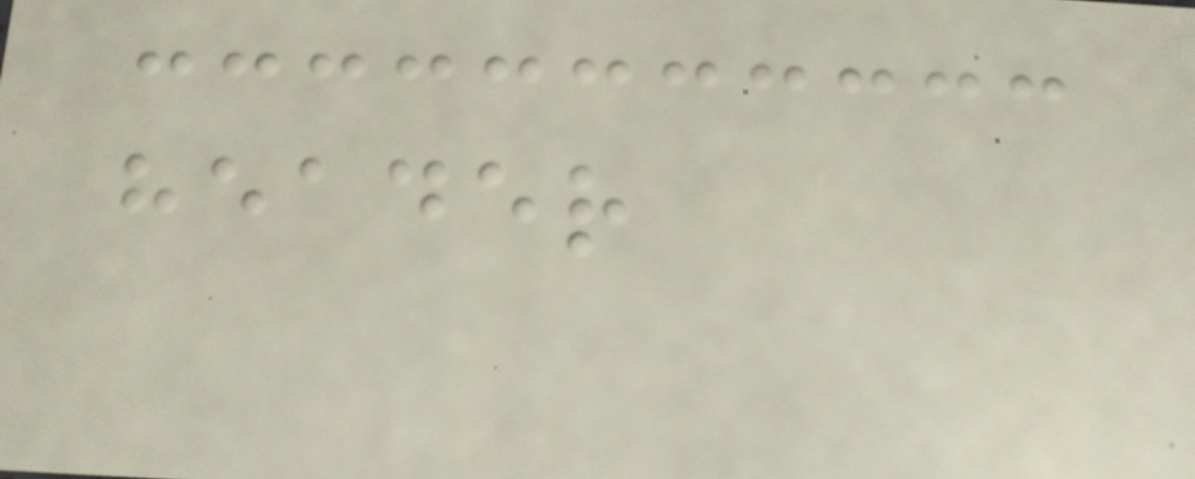header
